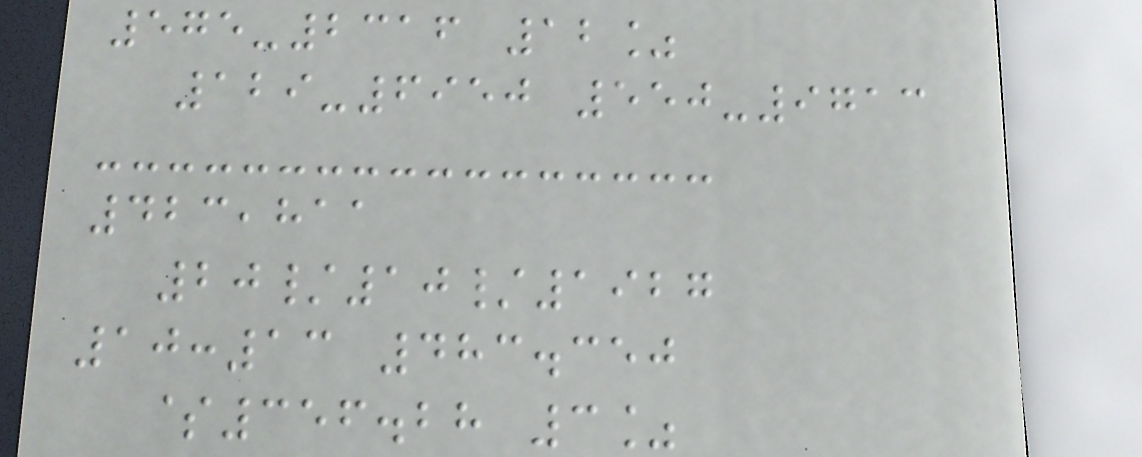575-2316 12%
129-6950 550-9713
423,811
20/10/1927
10:13 483.350
$356.28 3%
